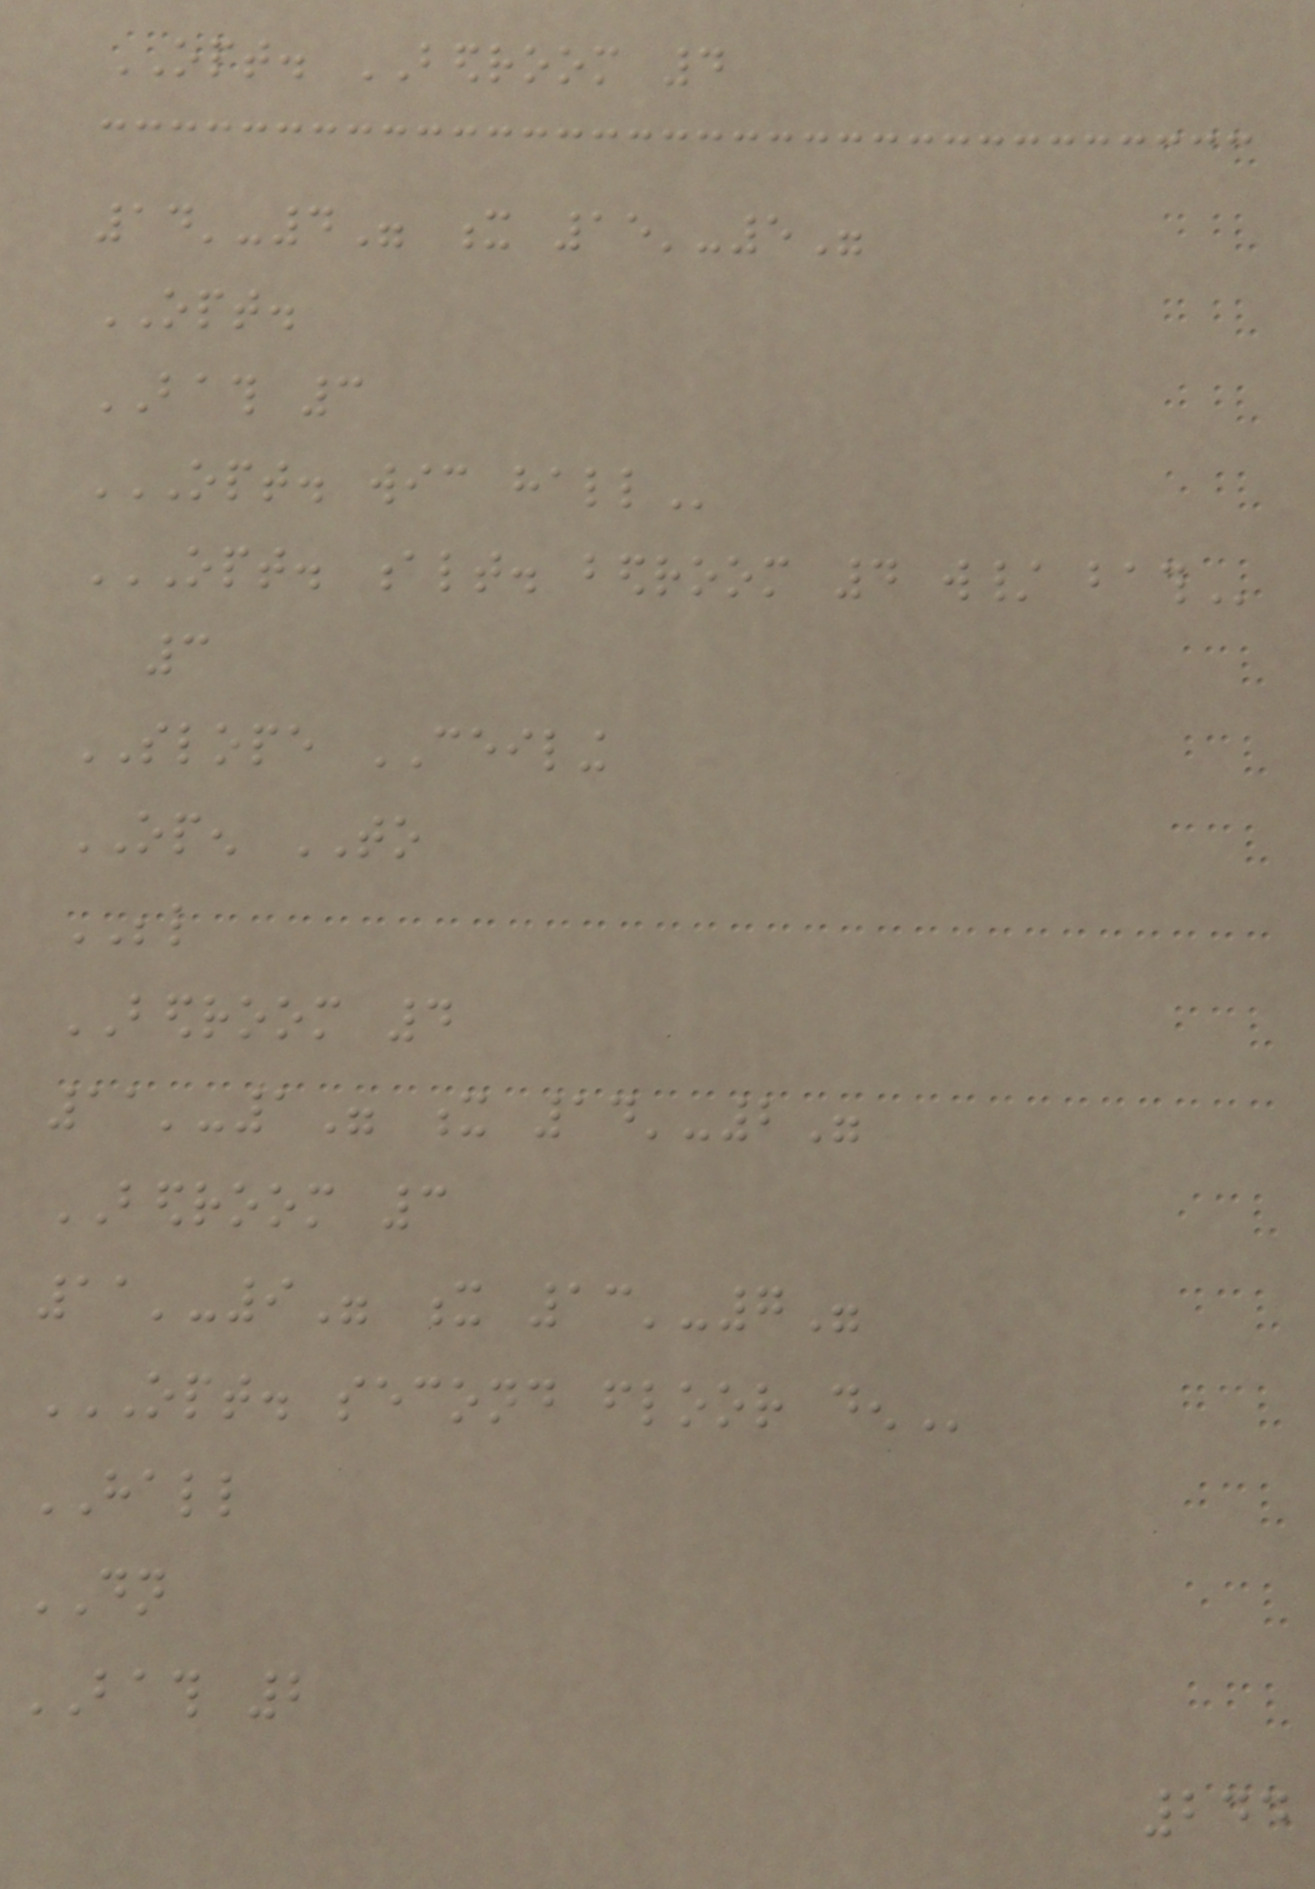OPT. BEDROOM 4
14'-4" x 15'-5"
OPT.
BATH 3
OPT. WIC HALL
OPT. ALT. BEDROOM 4 W/ BATH
3
SLOPE CEILING
OPEN TO
BELOW
BEDROOM 4
11'-1" x 14'-2"
BEDROOM 3
11'-9" x 13'-7"
OPT. SECOND FLOOR DEN
HALL
DN
BATH 2
244
